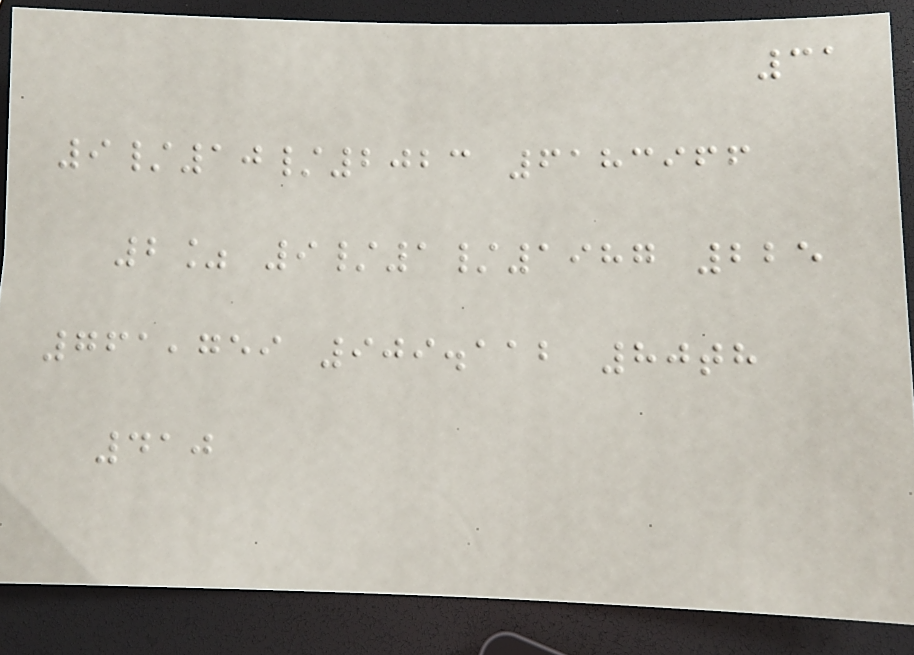31
9/10/2023 6183966
2% 9/1/1987 225
761,759 909.112 80th
410
